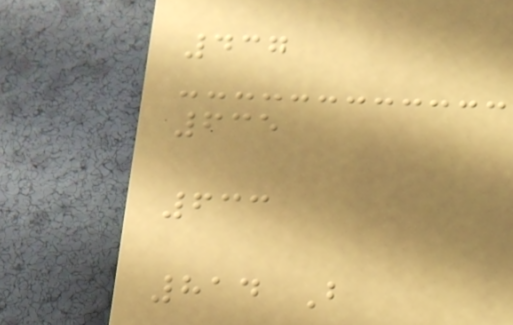437
635
633
814 B
